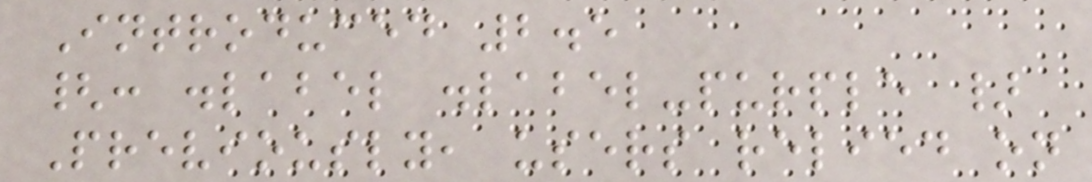Introduced 2.5
{: .label .label-purple }
Previously, users relied on
